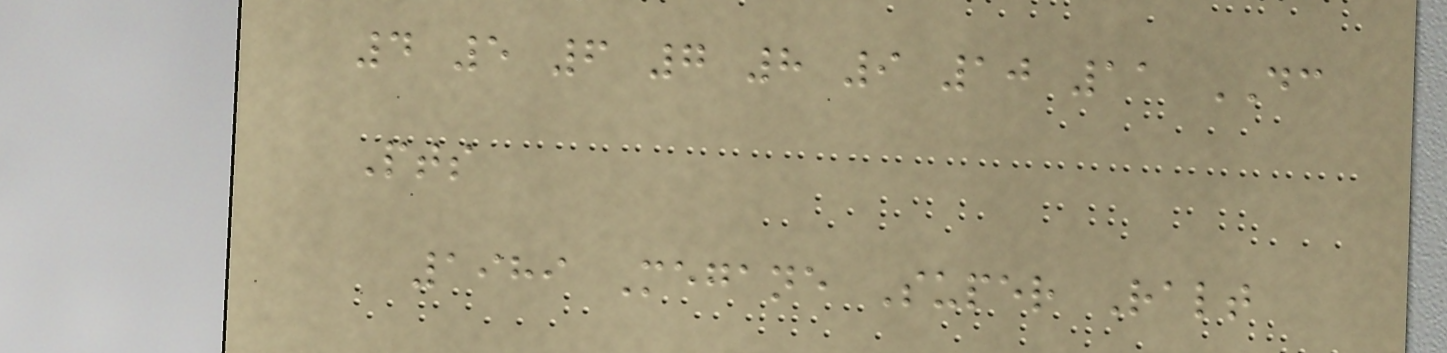4 5 6 7 8 9 10 11 DC
Pts
1989 Megane Super Ralt
